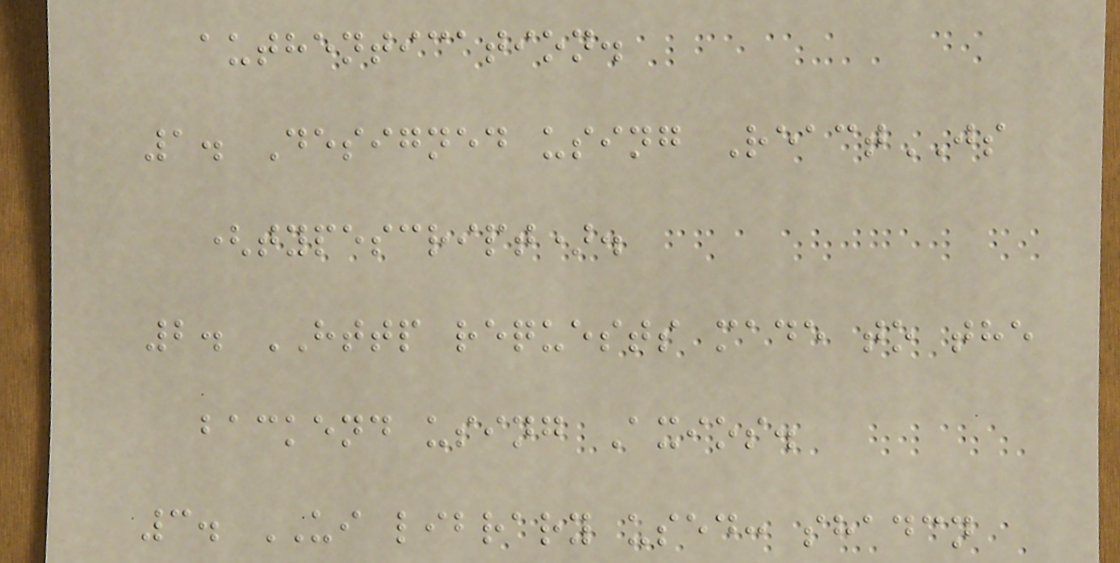authentication.
1. Designed using ReactJS
(typescript).
2. HTTP requests made to the
backend using Axios.
3. UI library used: shadcn
